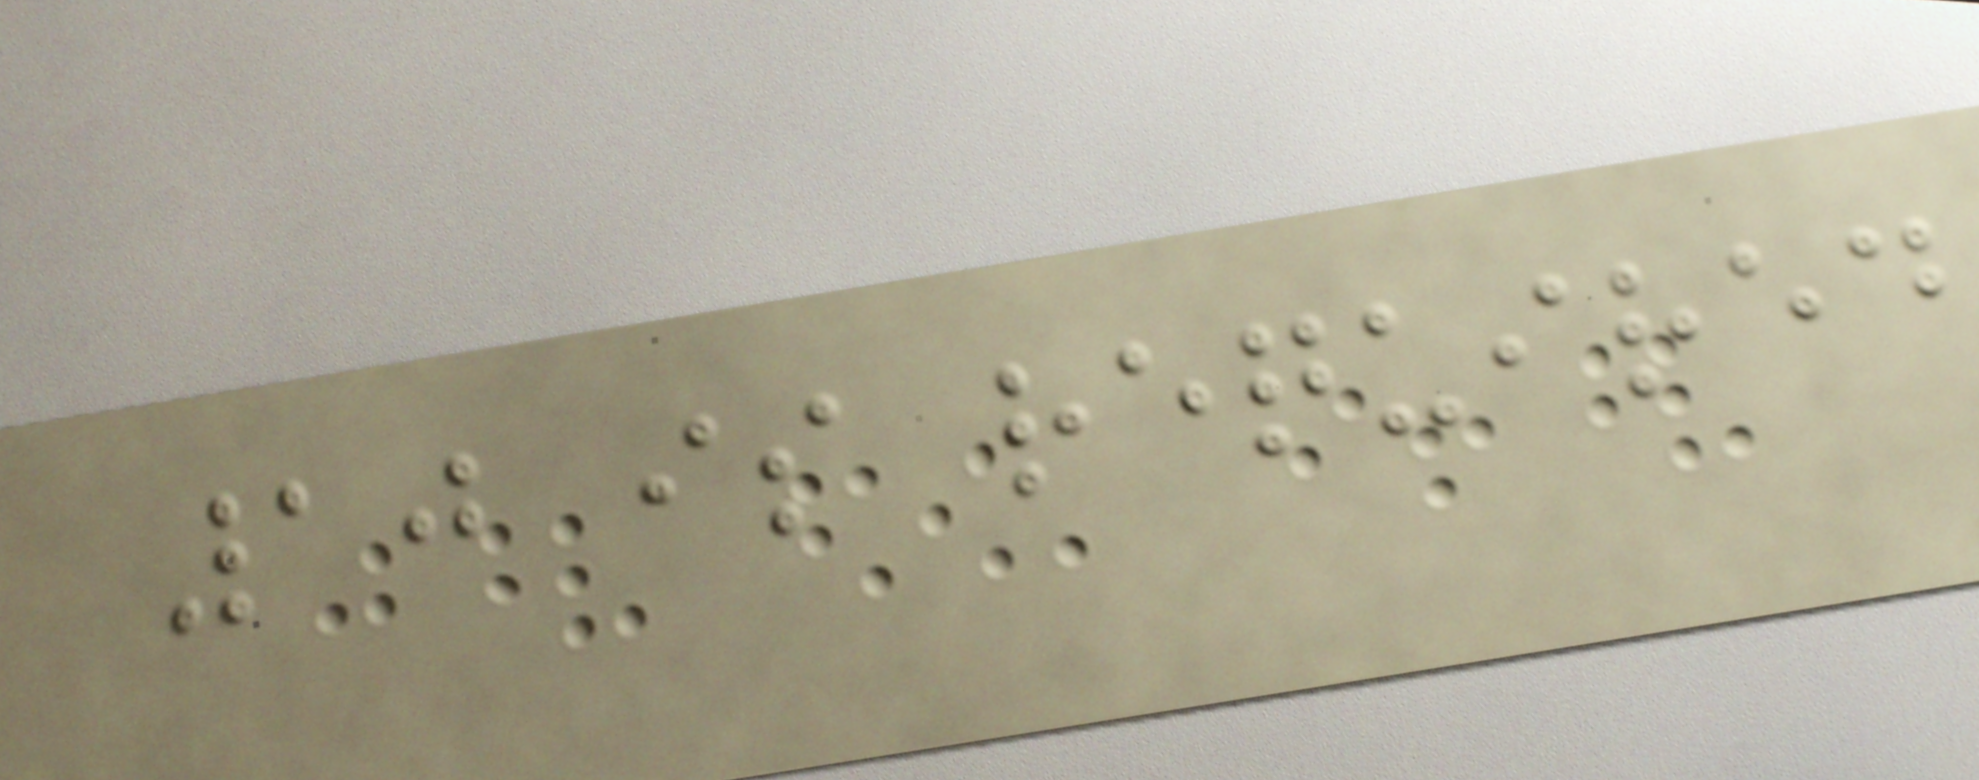10 is required
